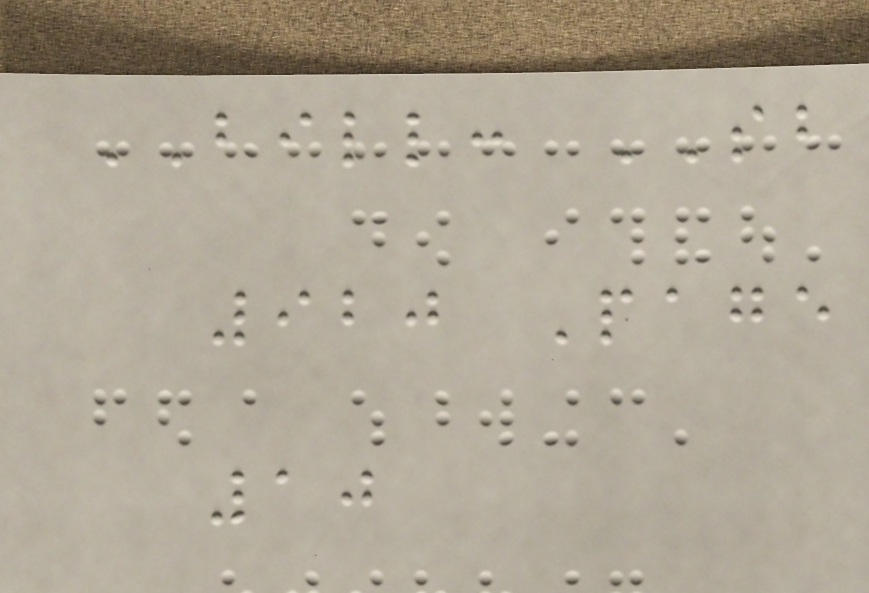BILL: SB
920 Page
10
